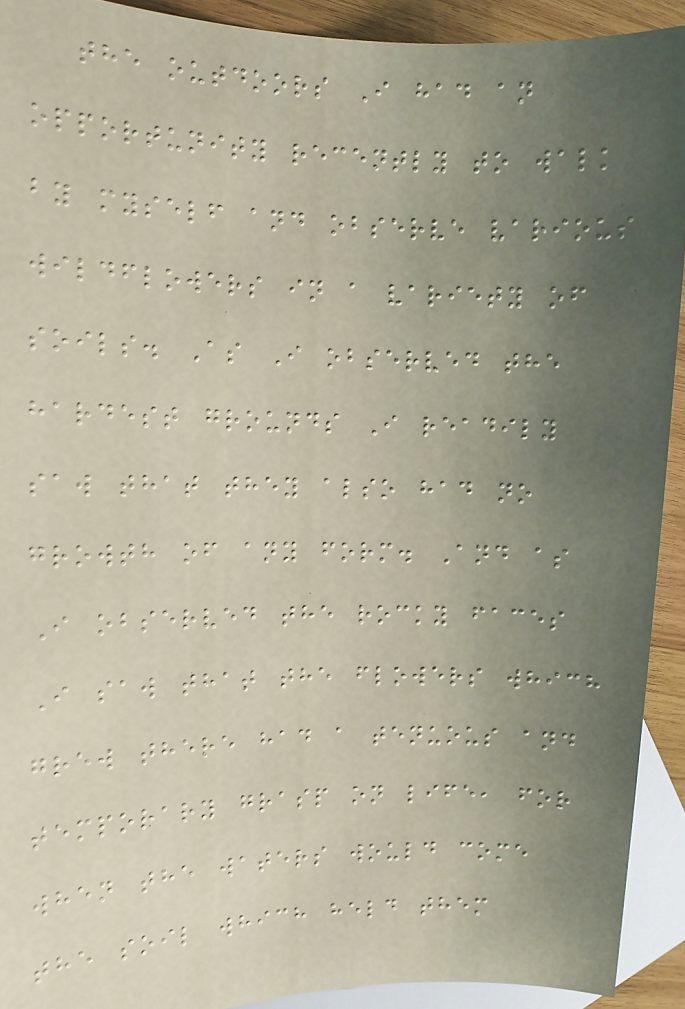the outdoors I had an
opportunity recently to walk
by myself and observe various
wildflowers in a variety of
soils. As I observed the
hardest grounds I readily
saw that they also had no
growth of any form. And as
I observed the rocky faces
I saw that the flowers which
grew there had a tenuous and
temporary grasp on life, for
when the waters would come
the soil which held them
